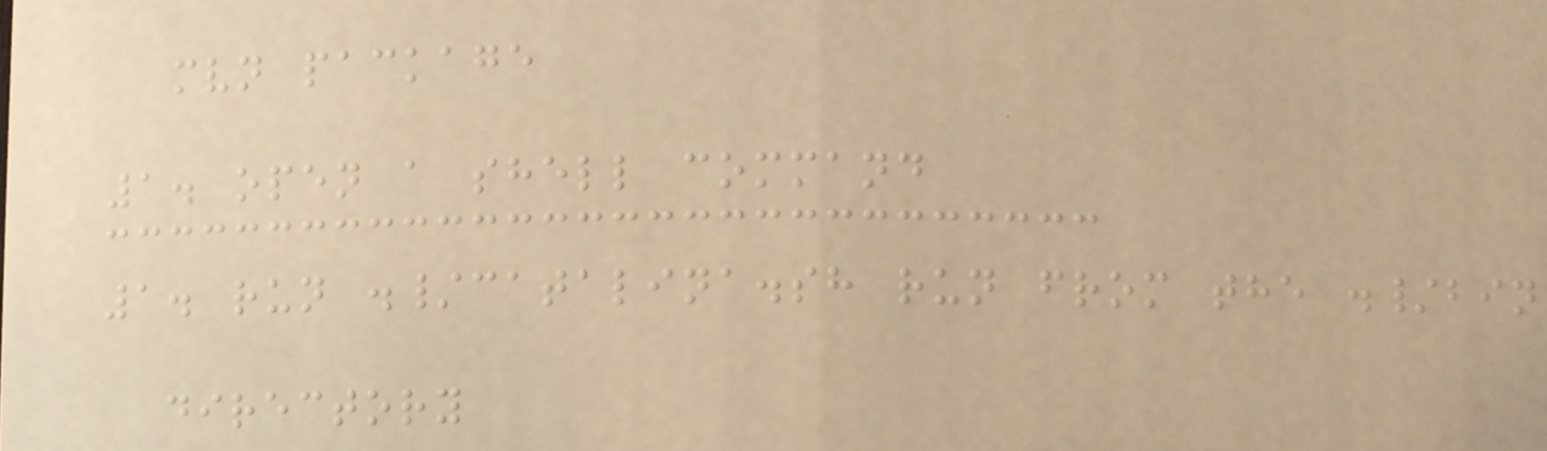mvn package
1. open a shell command
1. run ./catalina.sh run from the ./bin
directory
